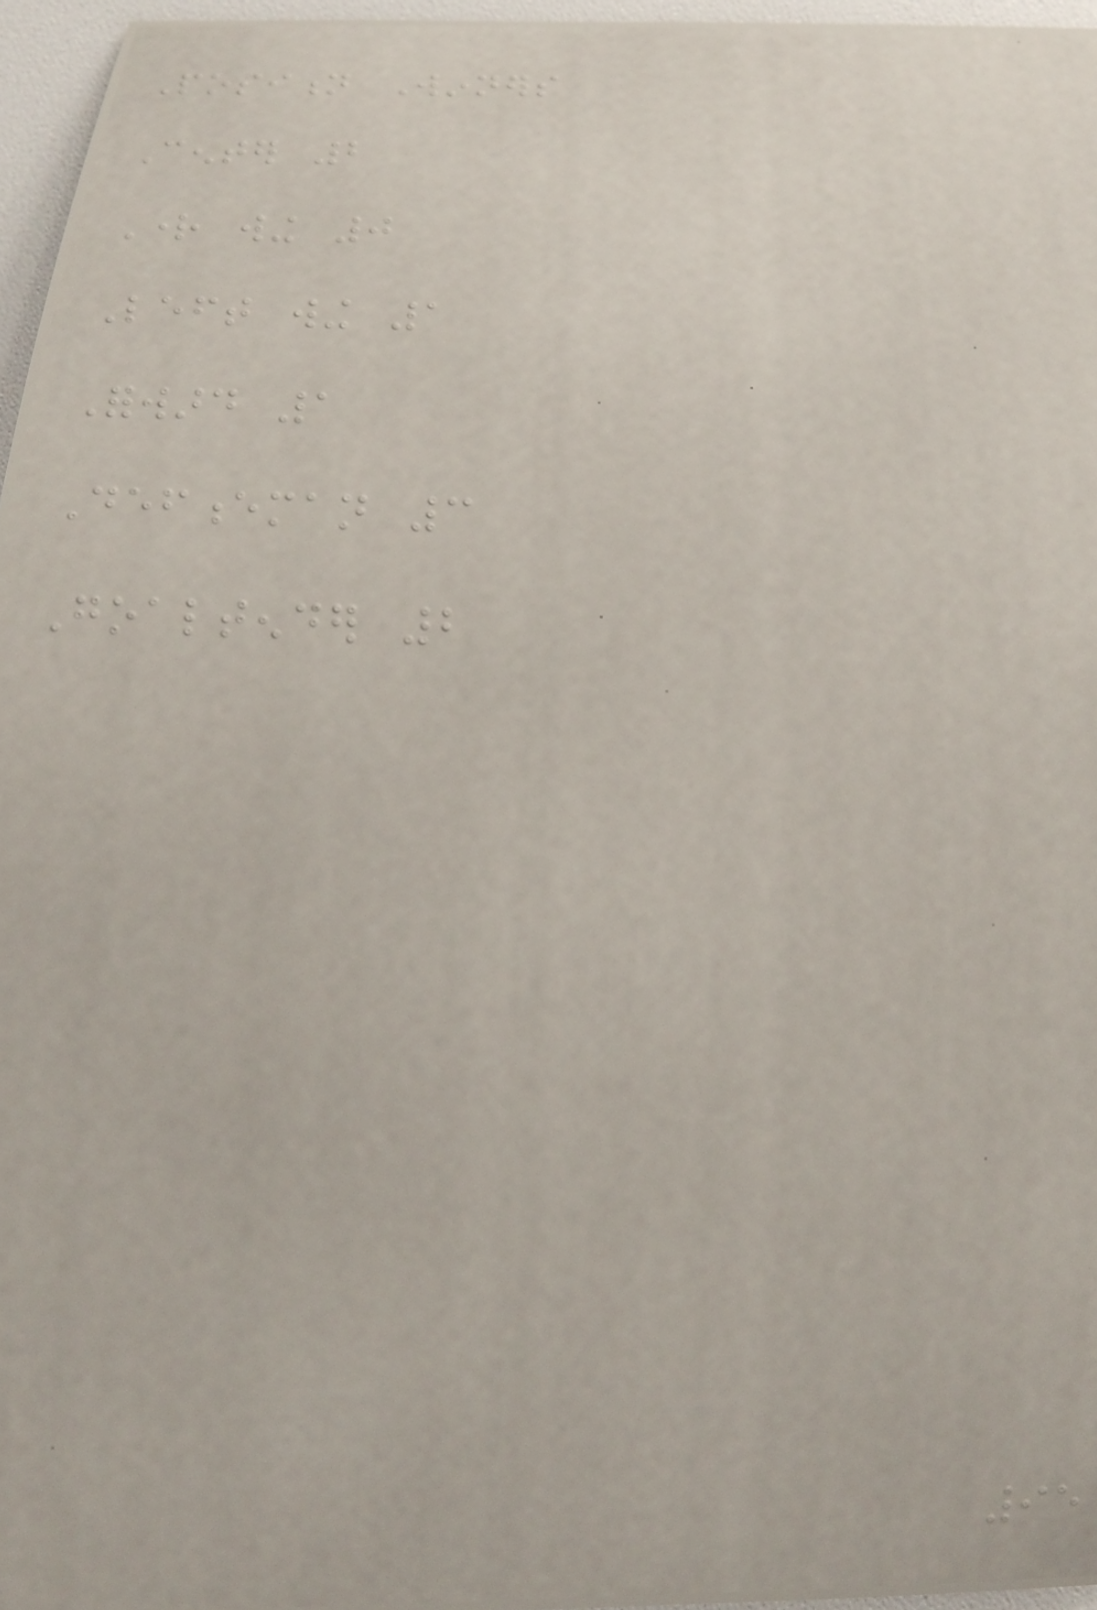Position Winners
Center 2
Right wing 0
Left wing 1
Forward 1
Defenceman 3
Goaltender 2
95
